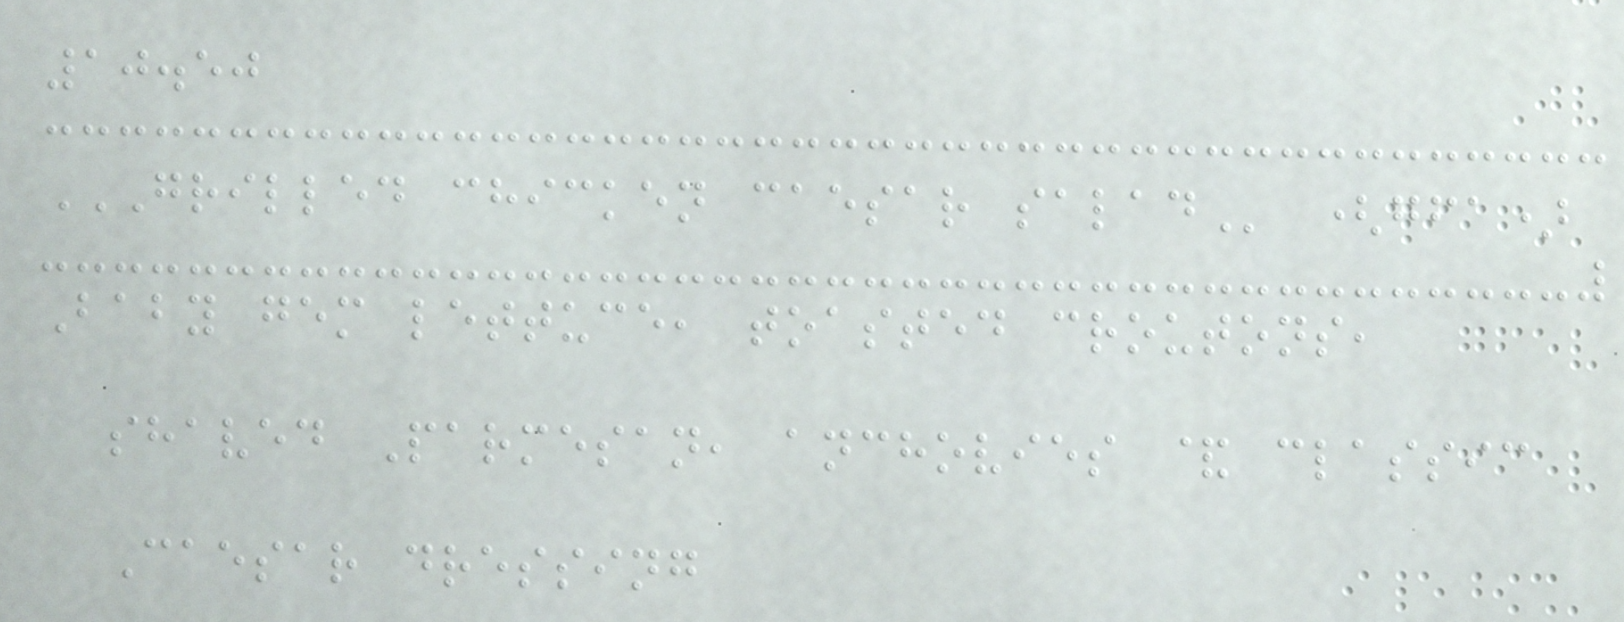10.50
GRILLED CHICKEN CAESAR SALAD (gfa)
Baby gem lettuce, toasted croutons,
shaved Parmesan, anchovies & classic
Caesar dressing
